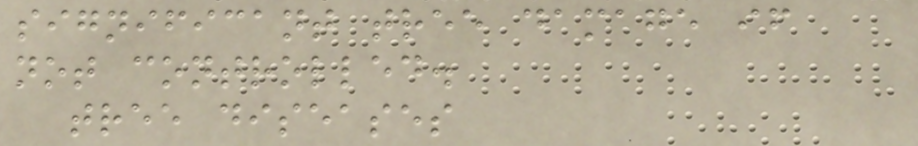significant tree damage if
not controlled.
tree diseases
